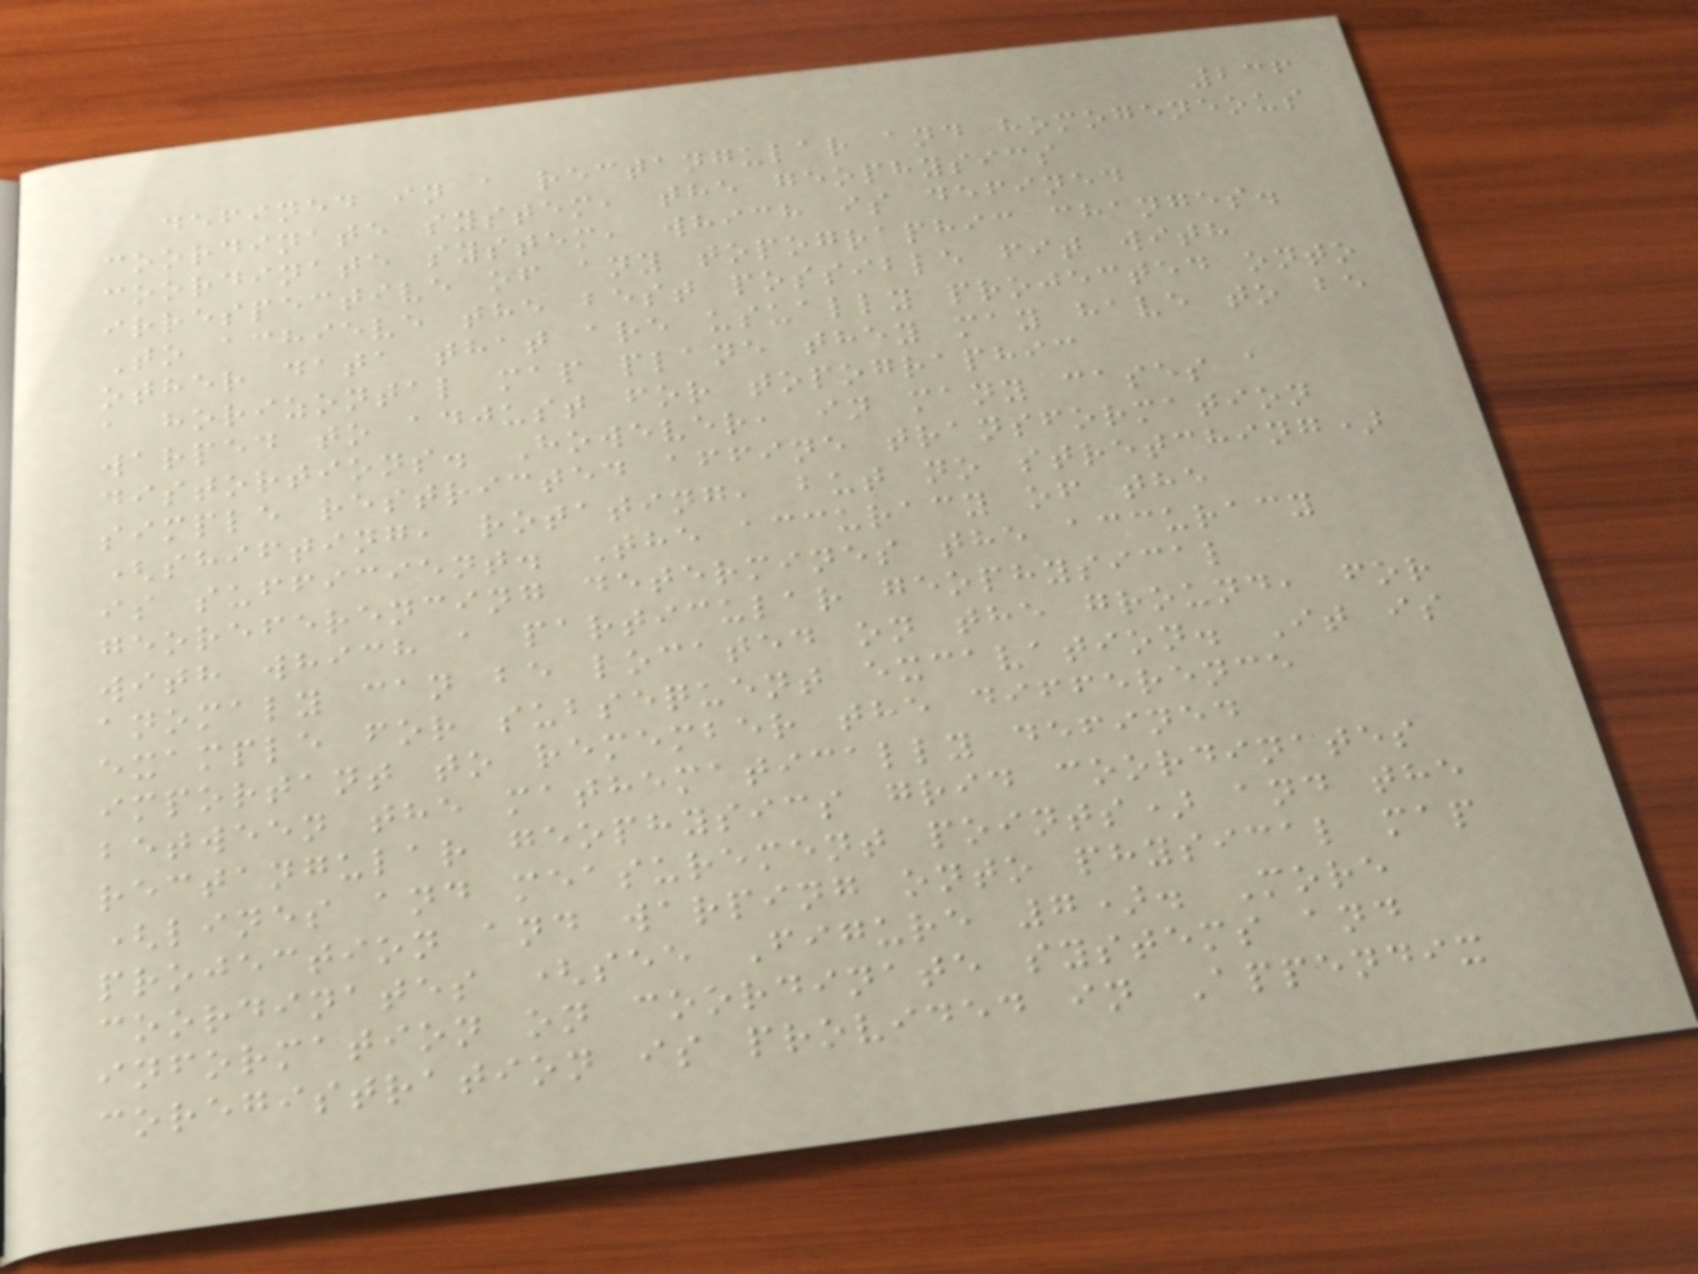236
defined in a rectangular and homogeneous
coordinate system, the geophysics
coordinate system, which is defined
irrespective of any topographic changes.
To achieve the best possible fit with
other data that are usually projected onto
a horizontal map plane they may have to be
warped to adjust for topographic
distortions. However, in many cases a
simple restricted affine transformation
(shifting, rotating, but no stretching)
is sufficient. The accuracy of the
georeferencing determines the accuracy
with which a particular geophysical
anomaly can be located on the ground, for
example for subsequent excavation. It is
important to remember the difference
between the mathematically defined
rectangular geophysics grid coordinates
(lines and measurement points) and the
projection and warping onto physical map
coordinates (see Figure 7). More
information on coordinate systems and
coregistration is provided in Appendix
